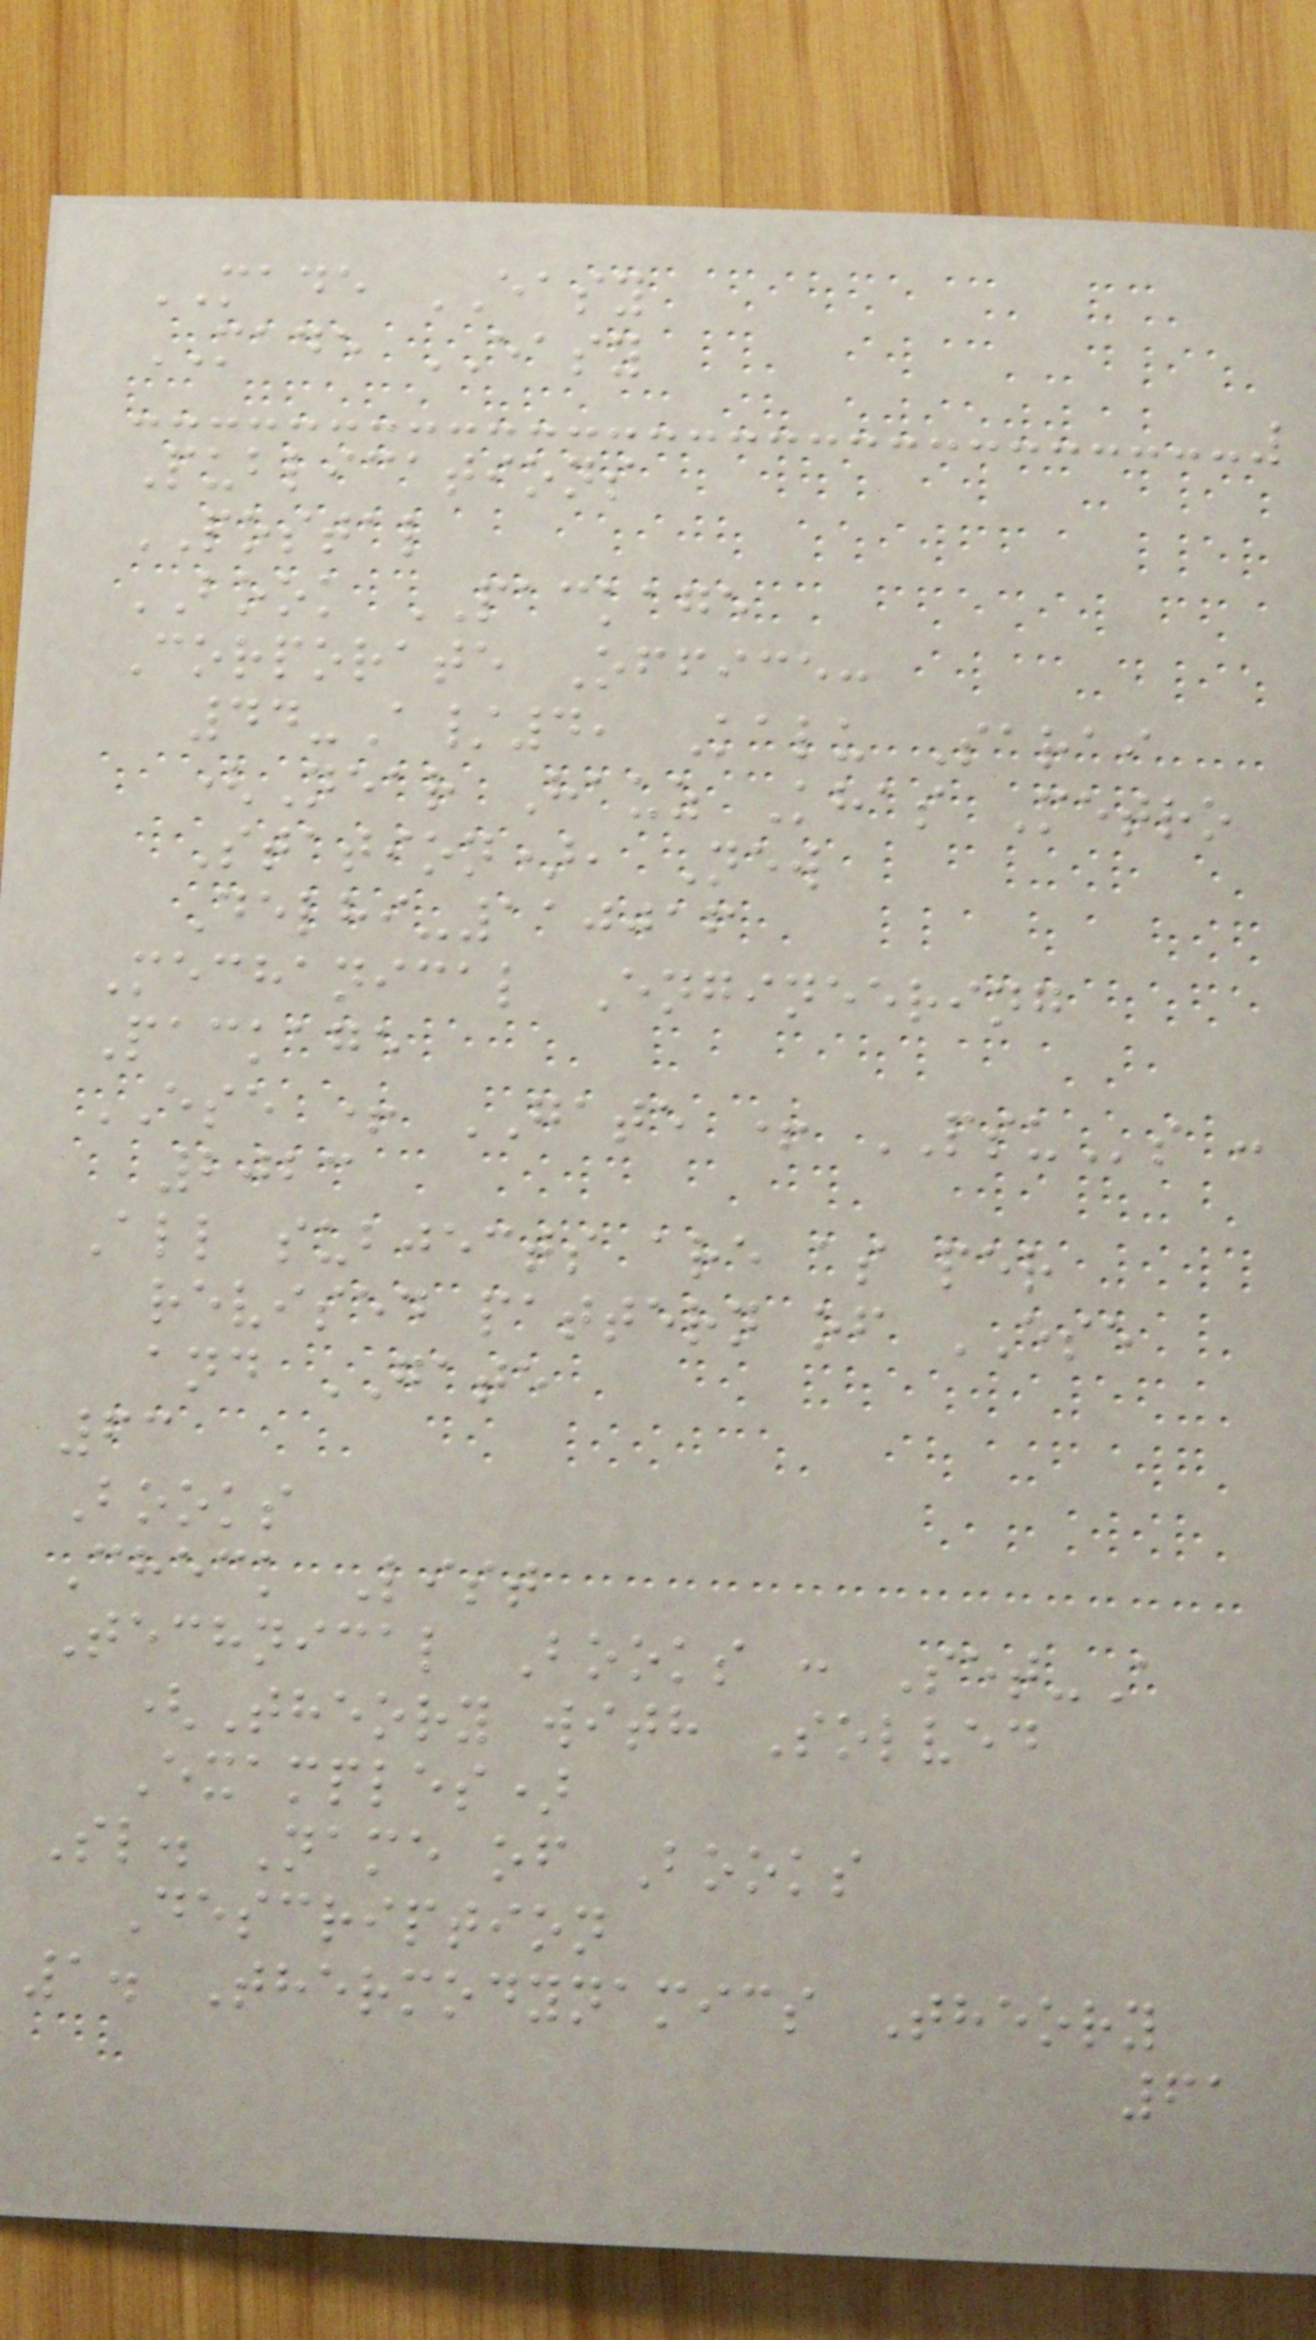MADE EASY
MADE EASY
Publications
POSTAL
BOOK PACKAGE
Corporate Office:
44-A/4, Kalu Sarai
(Near Hauz Khas Metro
Station), New
Delhi-110016
Mechanical Engineering
Package
ESE + GATE + PSUs :
2023
All subjects are as per
revised pattern of ESE
and GATE
63
Books
Check List
Technical Books : Set-A
(Theory with Solved
Examples)
Sl. Name of Books
Description
1. Thermodynamics Theory
61
